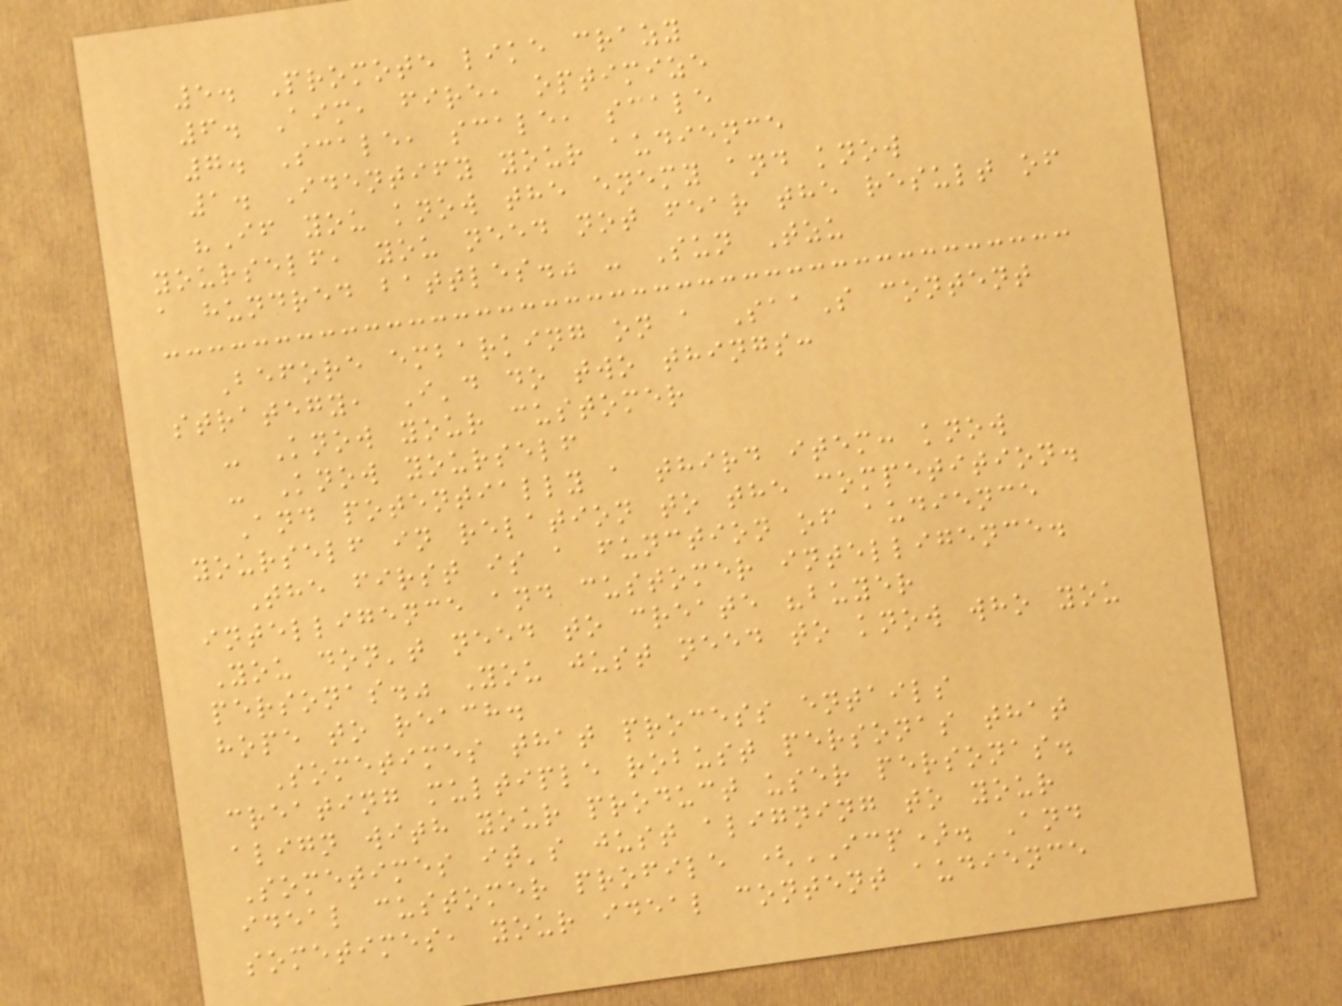5. Promote like crazy
6. Aim, fire, optimize
7. Scale, scale, scale
1. Identify your audience
"If you know the enemy and know
yourself, you need not fear the result of
a hundred battles." - Sun Tzu
Before embarking on a SaaS content
strategy, I'd do two things:
- Know your customer
- Know yourself
And potentially a third item: know
yourself in relation to the competition.
The first is a function of audience
intelligence and customer intelligence.
You don't need to create "buyer
personas." You just need to know who you
hope to reach.
Sometimes that process entails
creating multiple robust personas that
align with your product user personas.
Sometimes it's just aligning to your
ideal customer profile (ICP). And
sometimes, your ideal content audience
